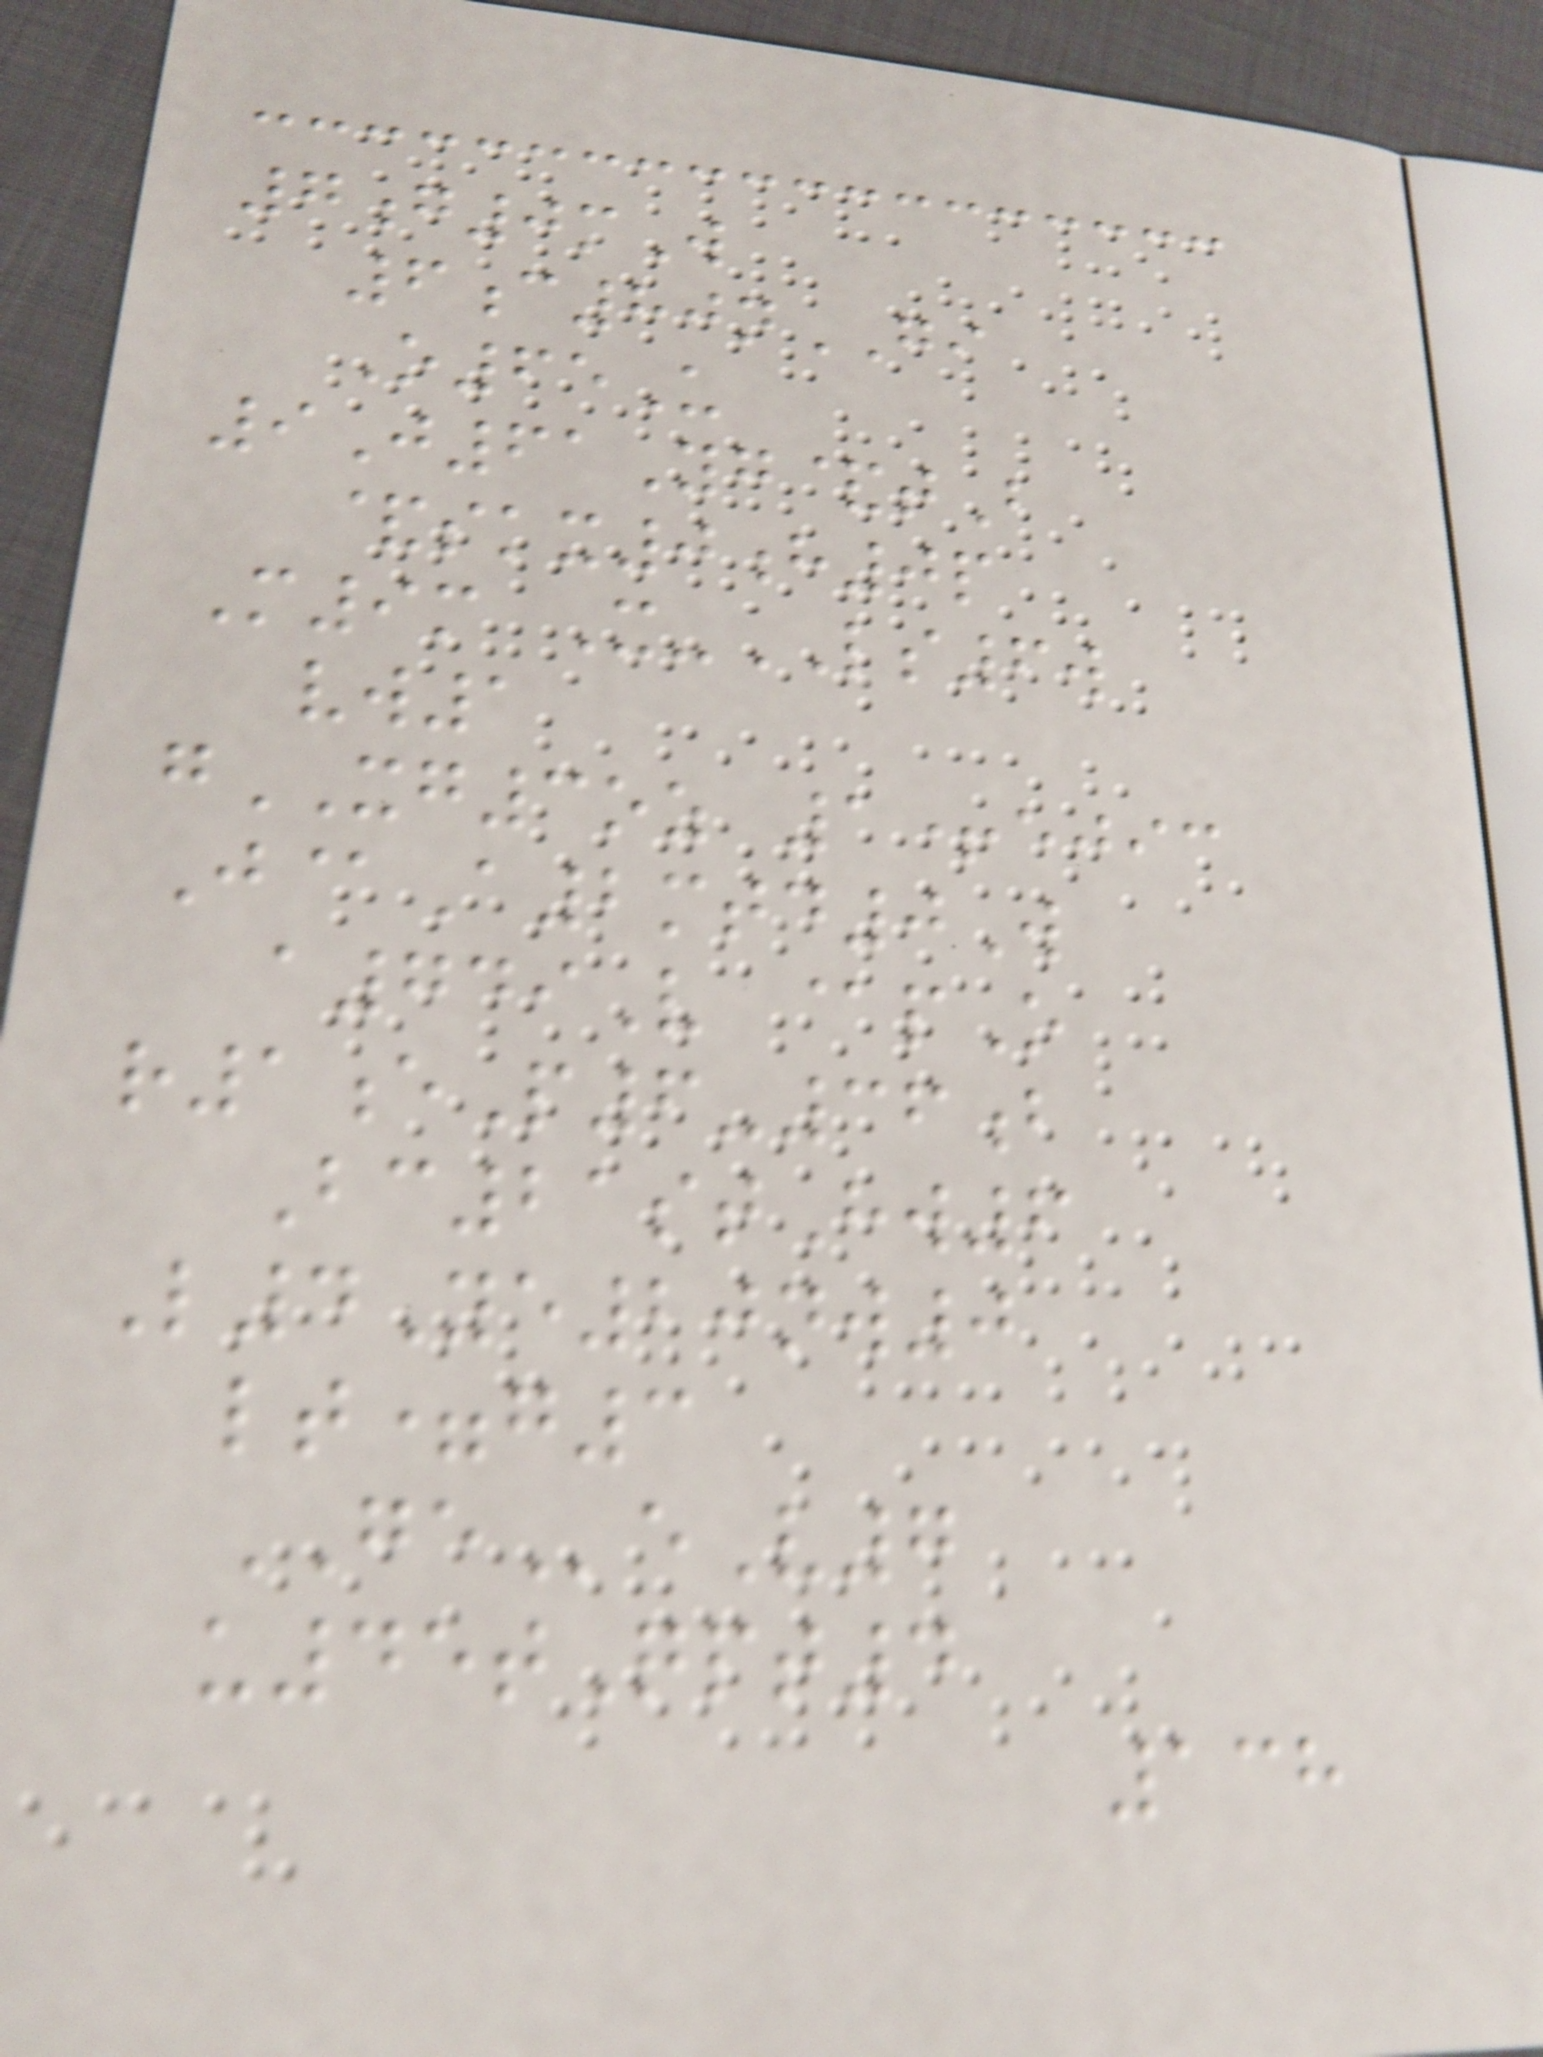7g0mW
6c80nGI
O65U
9J61Yg&tB
&skx0h0p
M9m X-LS6w
vw1
gXG3oz 1+ejic
J@A2mtd0W
a749V @pO
r1eP6-36b
Bc21stHw6
L4Ye20nw0
lt=g3
GEeV7
u45tQpt4
138
